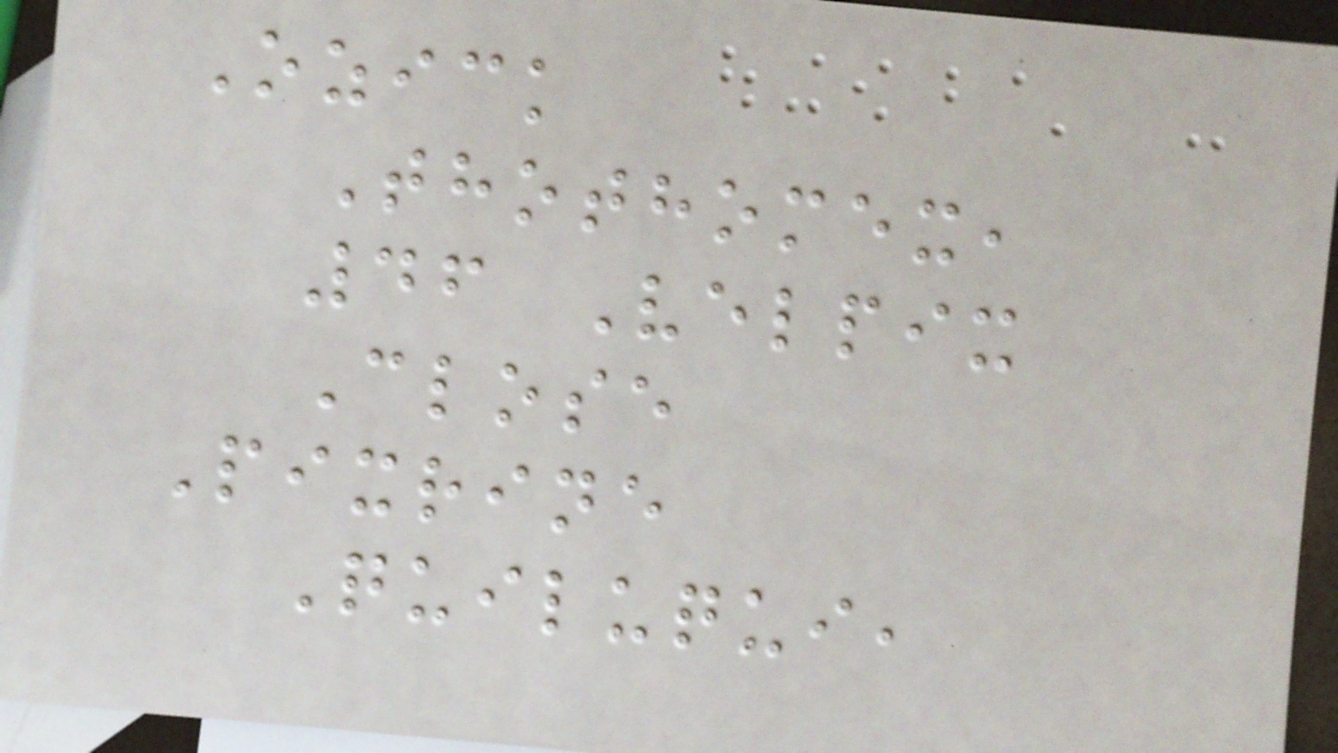Ozick
Thothomex,
46 Velpix
Close
Pixrine
Quiluqui,
